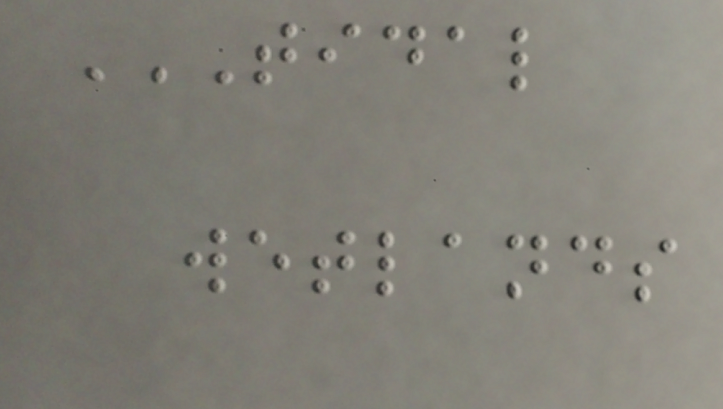TIDAL
WETLANDS
